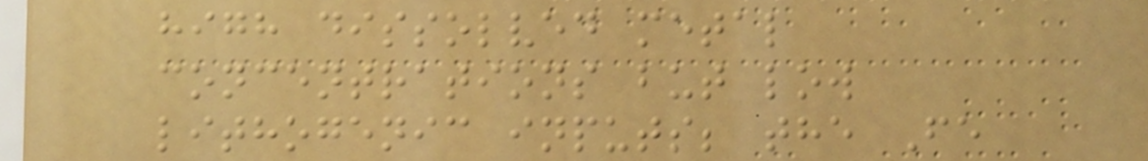high dissolved metal
concentrations but low
lithogenic inputs; the Fe
